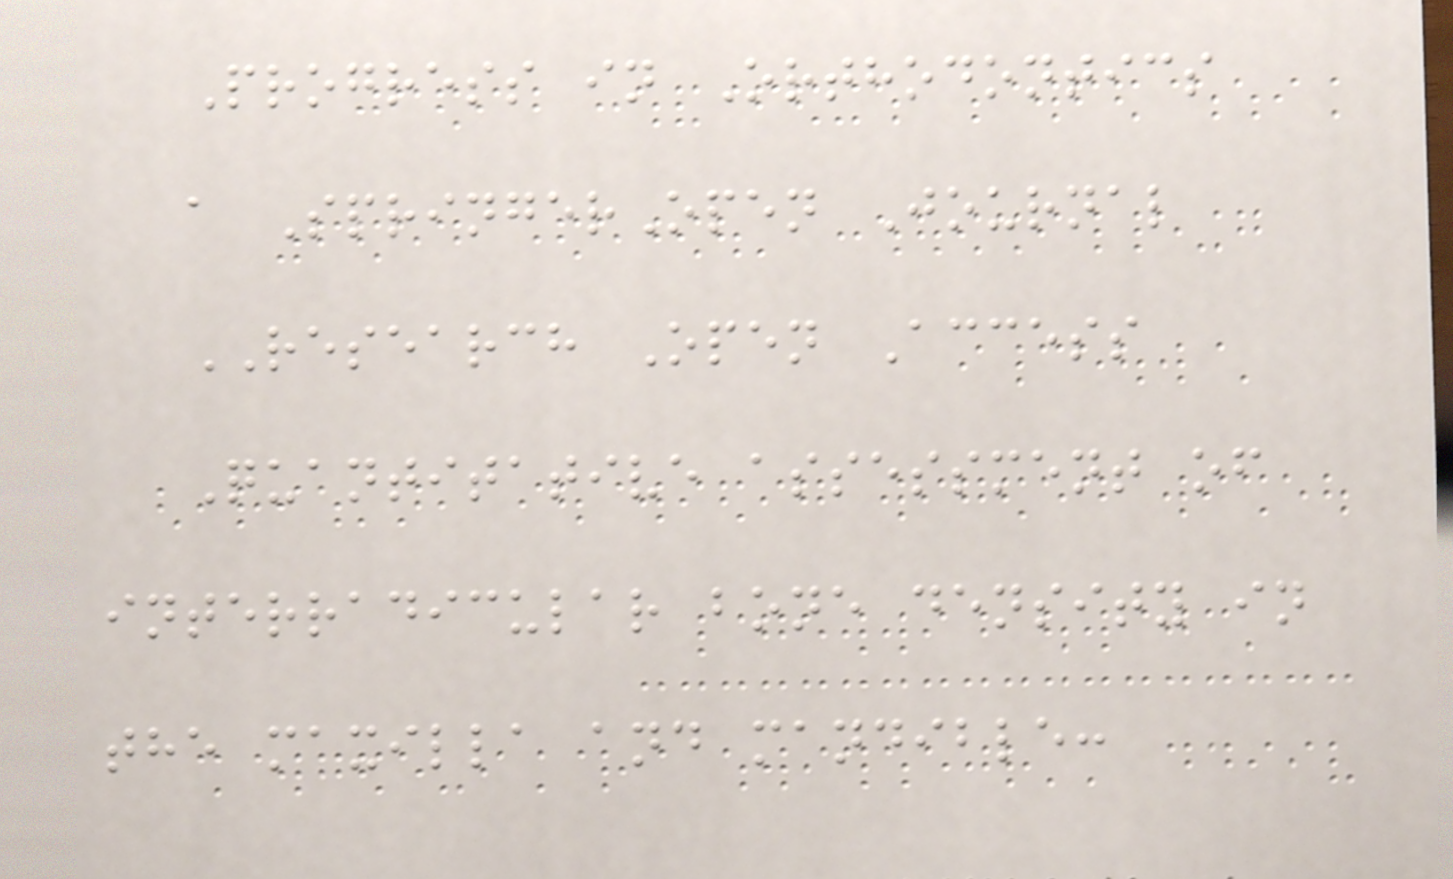Progress in Orthodontics
a SpringerOpen Journal
RESEARCH Open Access
Quantitative assessment of
interradicular bone density in
the maxilla and mandible:
